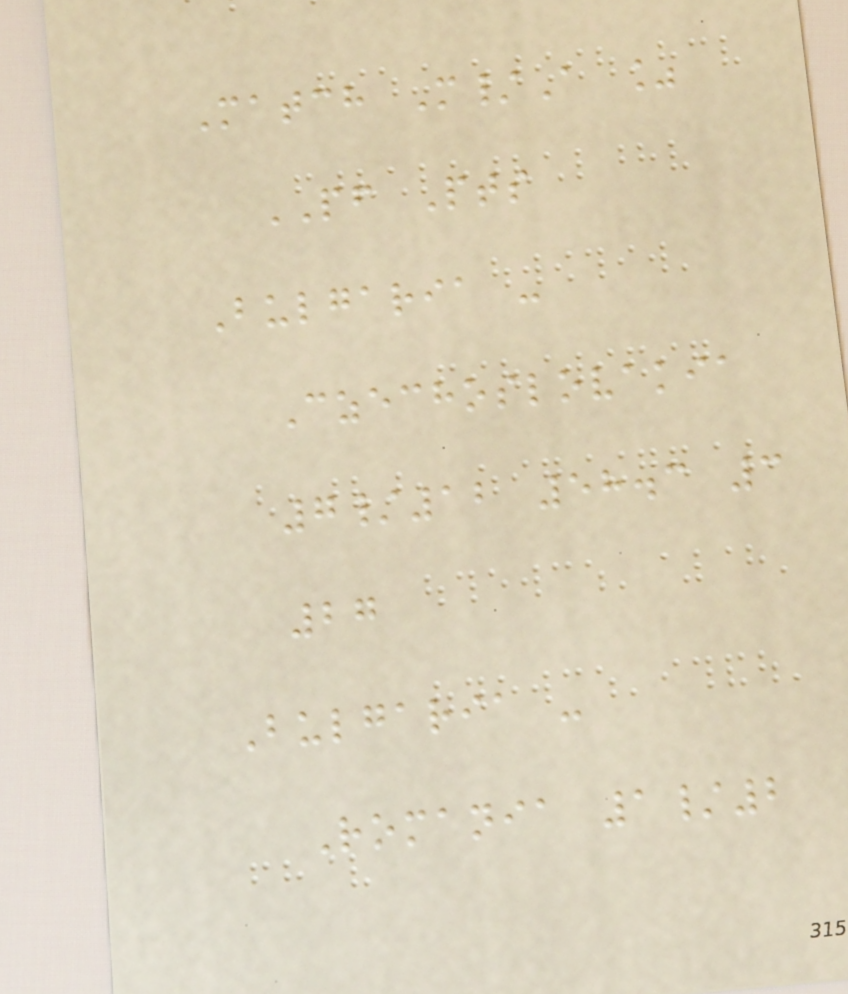Match M/A %
PF Pts
Bulgaria -
Czechoslovakia
7/12 58.3 3
27
Bulgaria -
Romania 1/2
